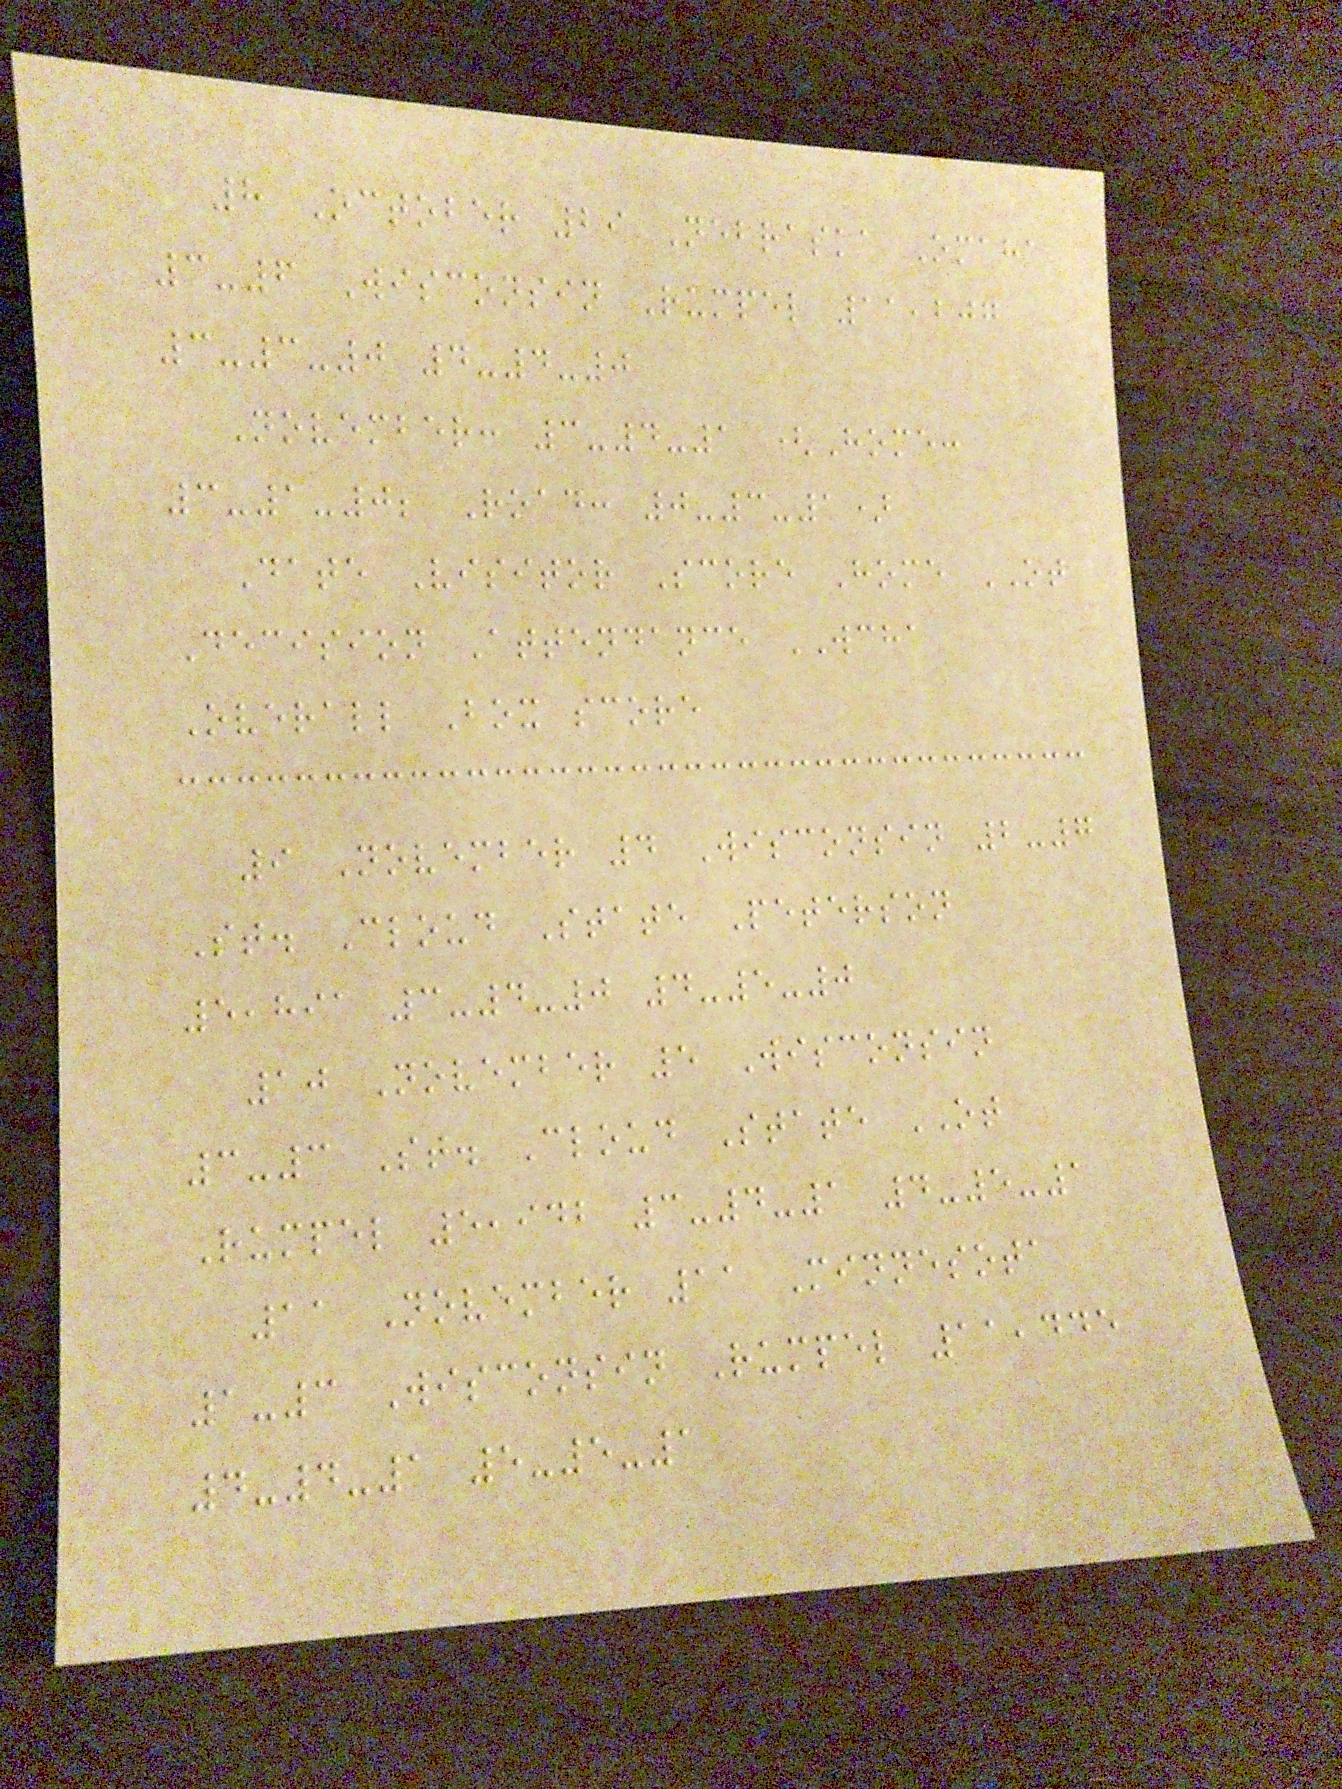8 October 29 Nebraska Omaha
3-6 Wisconsin Rumpel 11,207
3-3-0 4-4-0
November: 3-4-1 (Home:
3-1-0; Road: 0-3-1)
Date Visitor Score Home OT
Decision Attendance WCHA
Overall Box score
9 November 4 Wisconsin 2-7
St. Cloud State Peterson
5,891 3-4-0 4-5-0
10 November 5 Wisconsin
3-3 St. Cloud State OT
Rumpel 5,942 3-4-1 4-5-1
11 November 11 Minnesota
1-3 Wisconsin Rumpel 11,445
4-4-1 5-5-1
